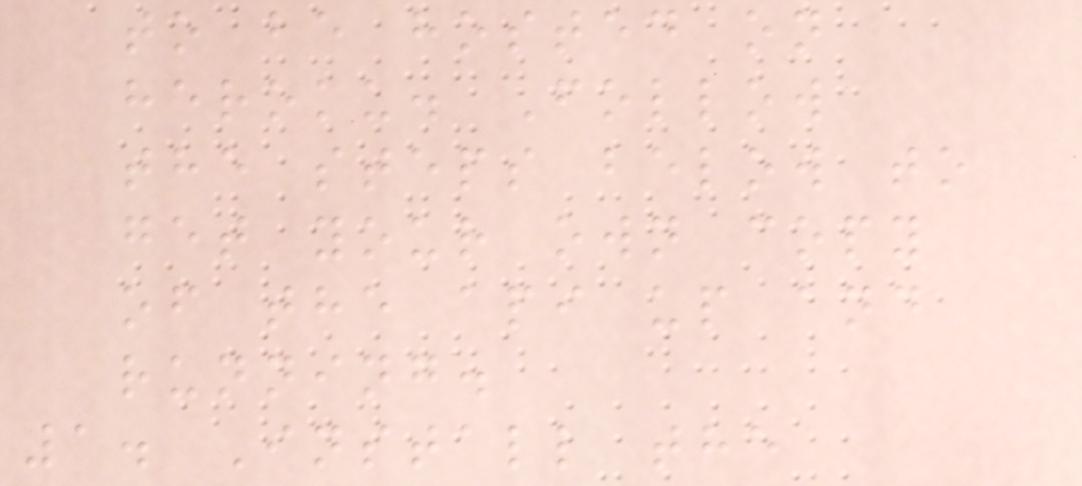to be hosted on
heroku. Follow
the steps below to
get your own copy
of the api up and
running.
1. Install the
